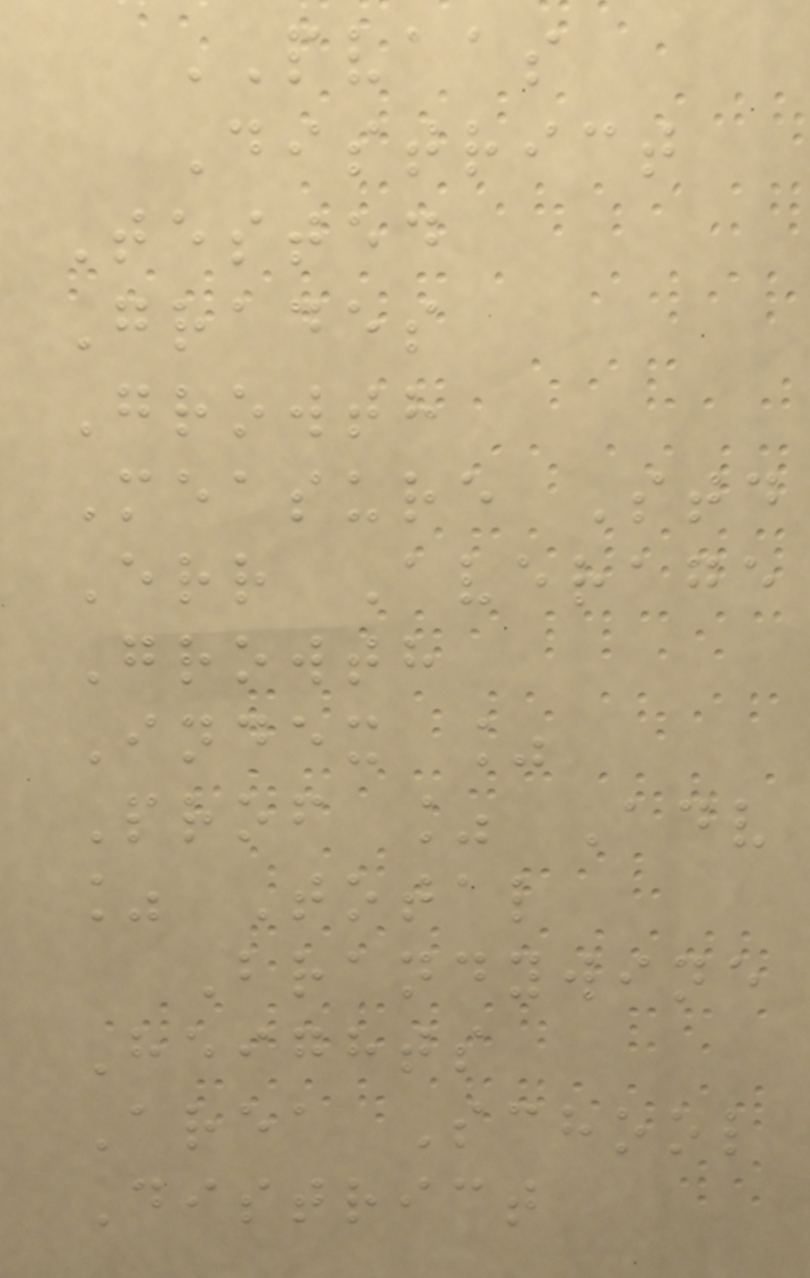PVAAS
District
Tested
Grades
Growth
Measure Std
Err Average
Growth
Index %
Prof % Adv
% Total
Brandywine
Heights
Area School
District
